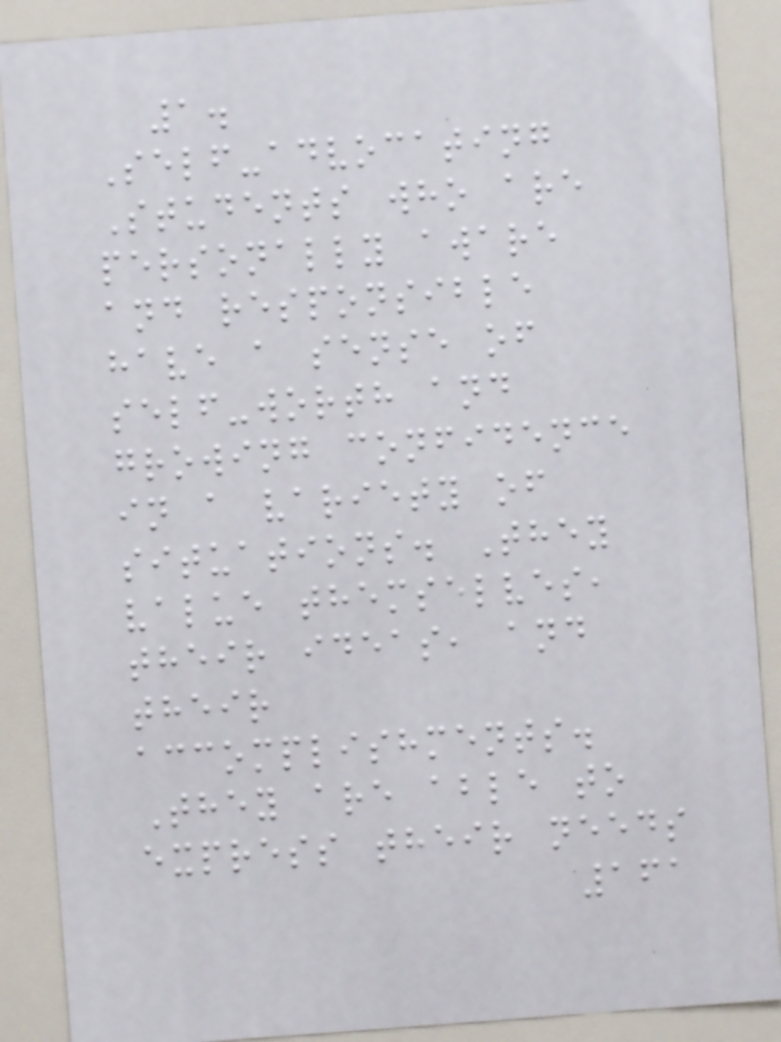1.
Self-advocating
Students who are
personally aware
and responsible
have a sense of
self-worth and
growing confidence
in a variety of
situations. They
value themselves,
their ideas, and
their
accomplishments.
They are able to
express their needs
161
